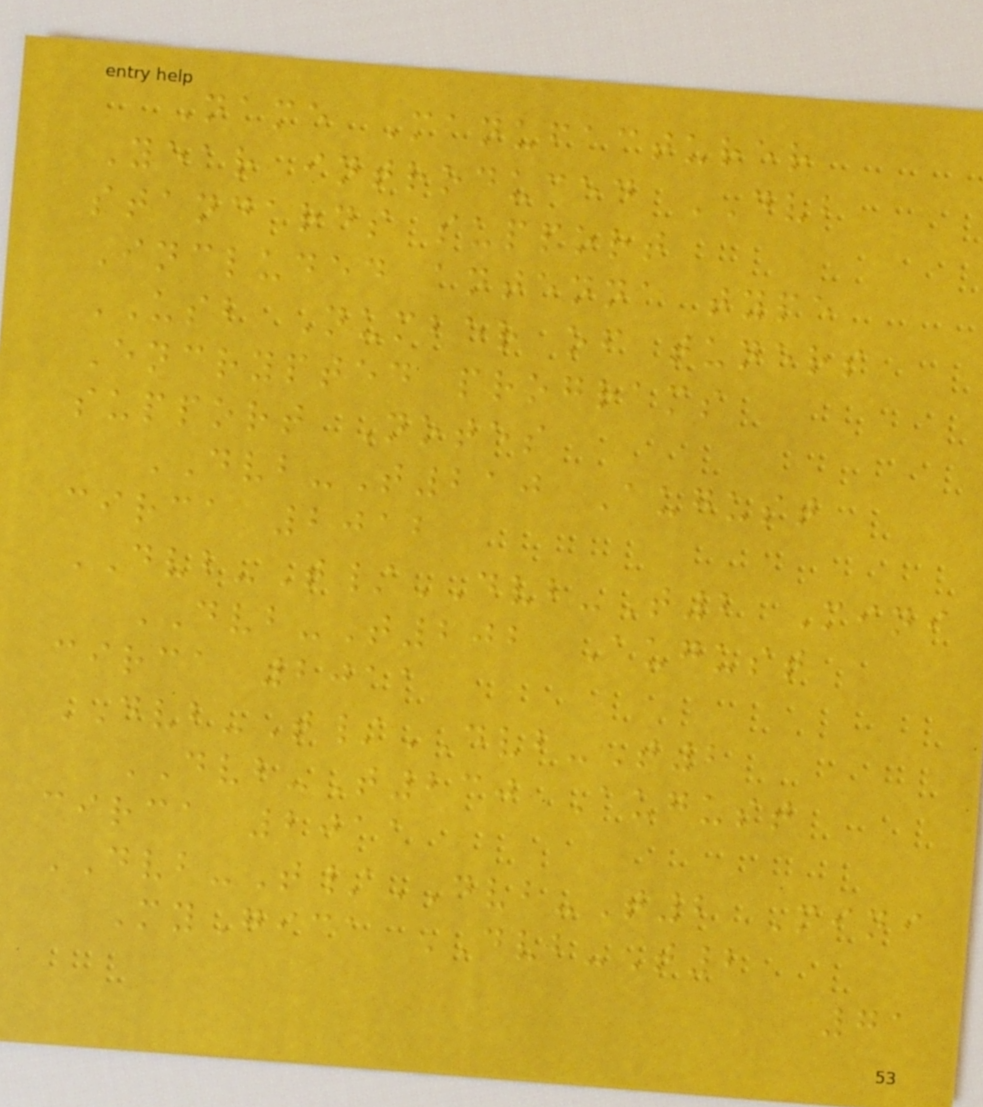Name Manufacturer
Year introduced DVB
standards support
Included antenna type
USB Number of tuners
Encrypted programs
support Notes
DVB-T210 August
circa 2012
DVB-T/DVB-T2 Mini
DVB-T202 August
circa 2011
DVB-T/DVB-T2
DVB-T230 August
circa 2011
DVB-T/DVB-T2 Mini
MyGica DVB-T2
71
